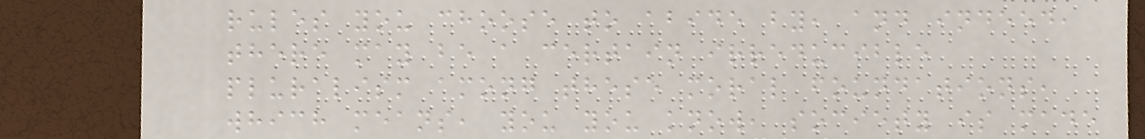rules you choose to abide by, and indeed,
there may be a certain irreducible
pluralism among these moral foundations,
which means, you you know, society is made
